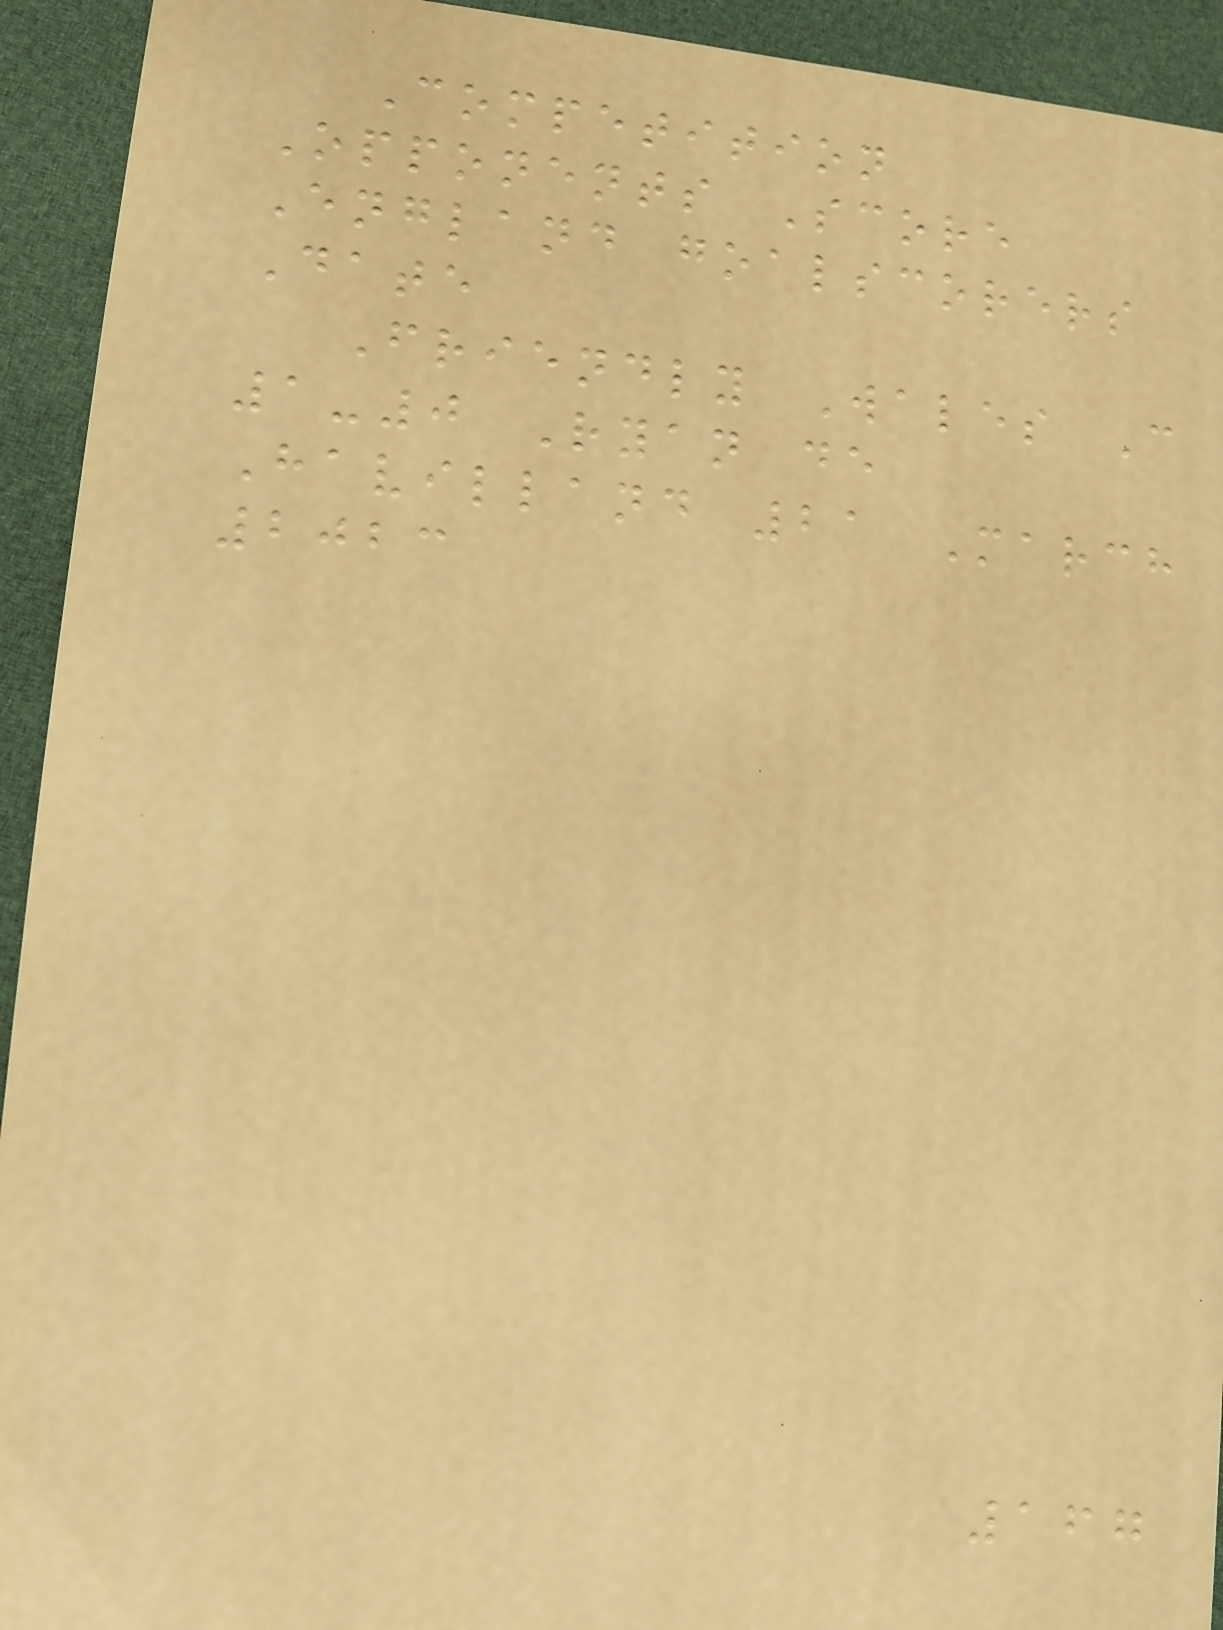Competition
Opponents Score
England goalscorers
Date
Friendly Wales C
1-0 Ryan de
Havilland 21 March
2023
167
